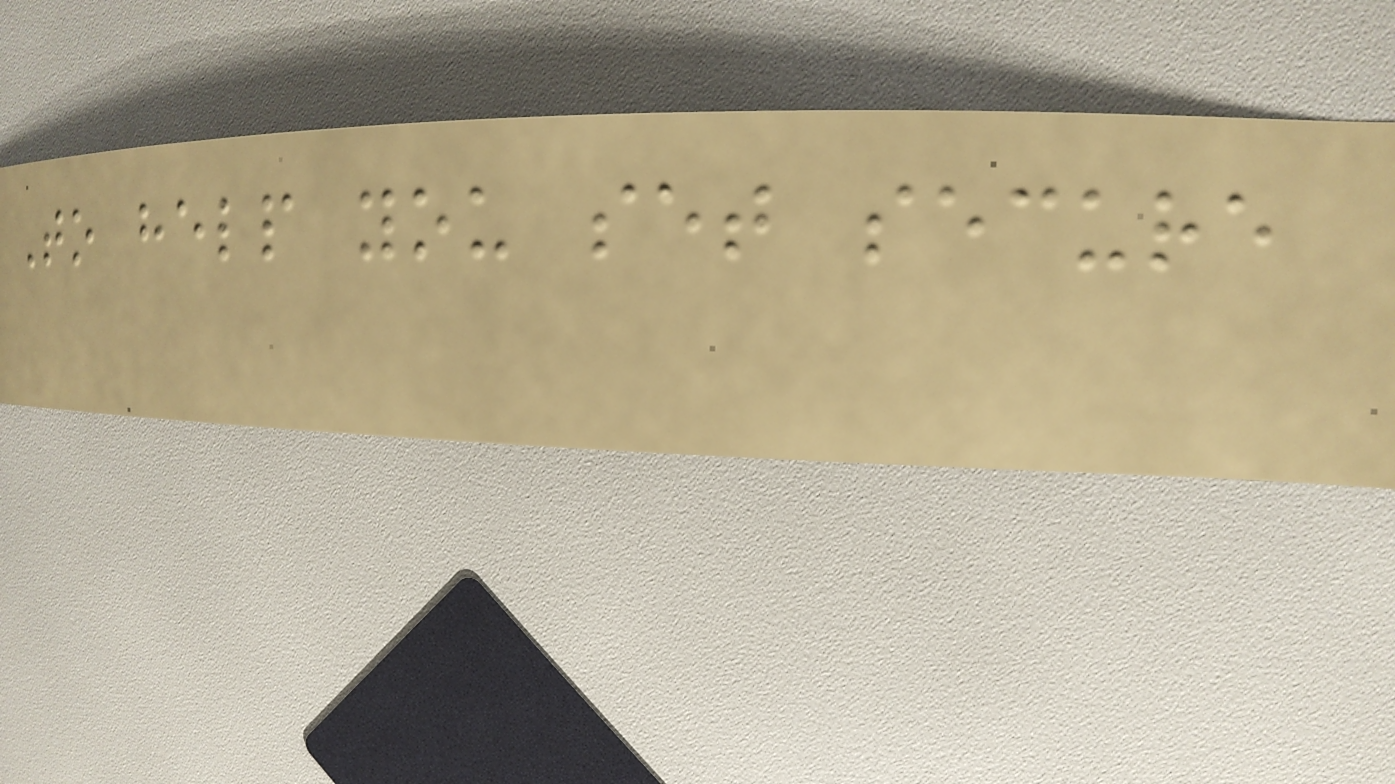To help you set secure
